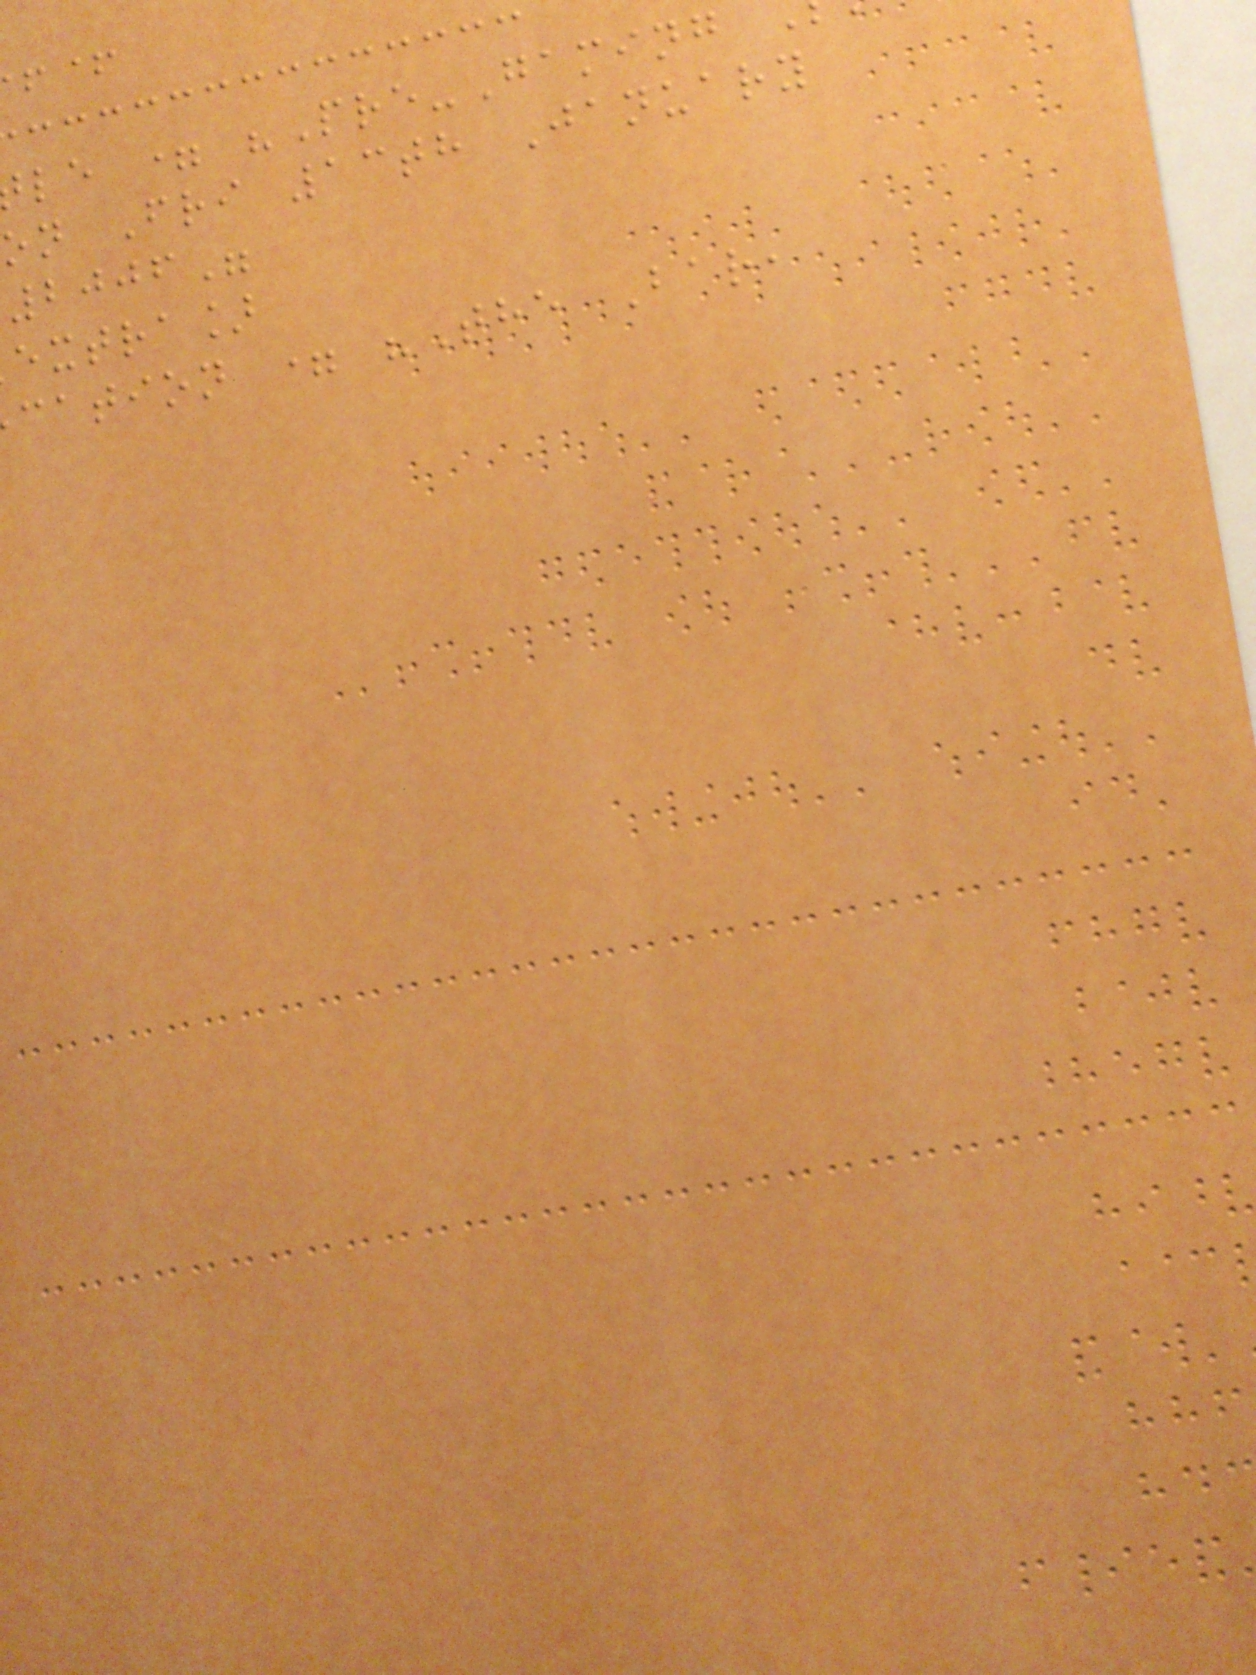le = "Pre-Gaming
on Fri 13th January
2006"
extra]
cation = "The Bar,
